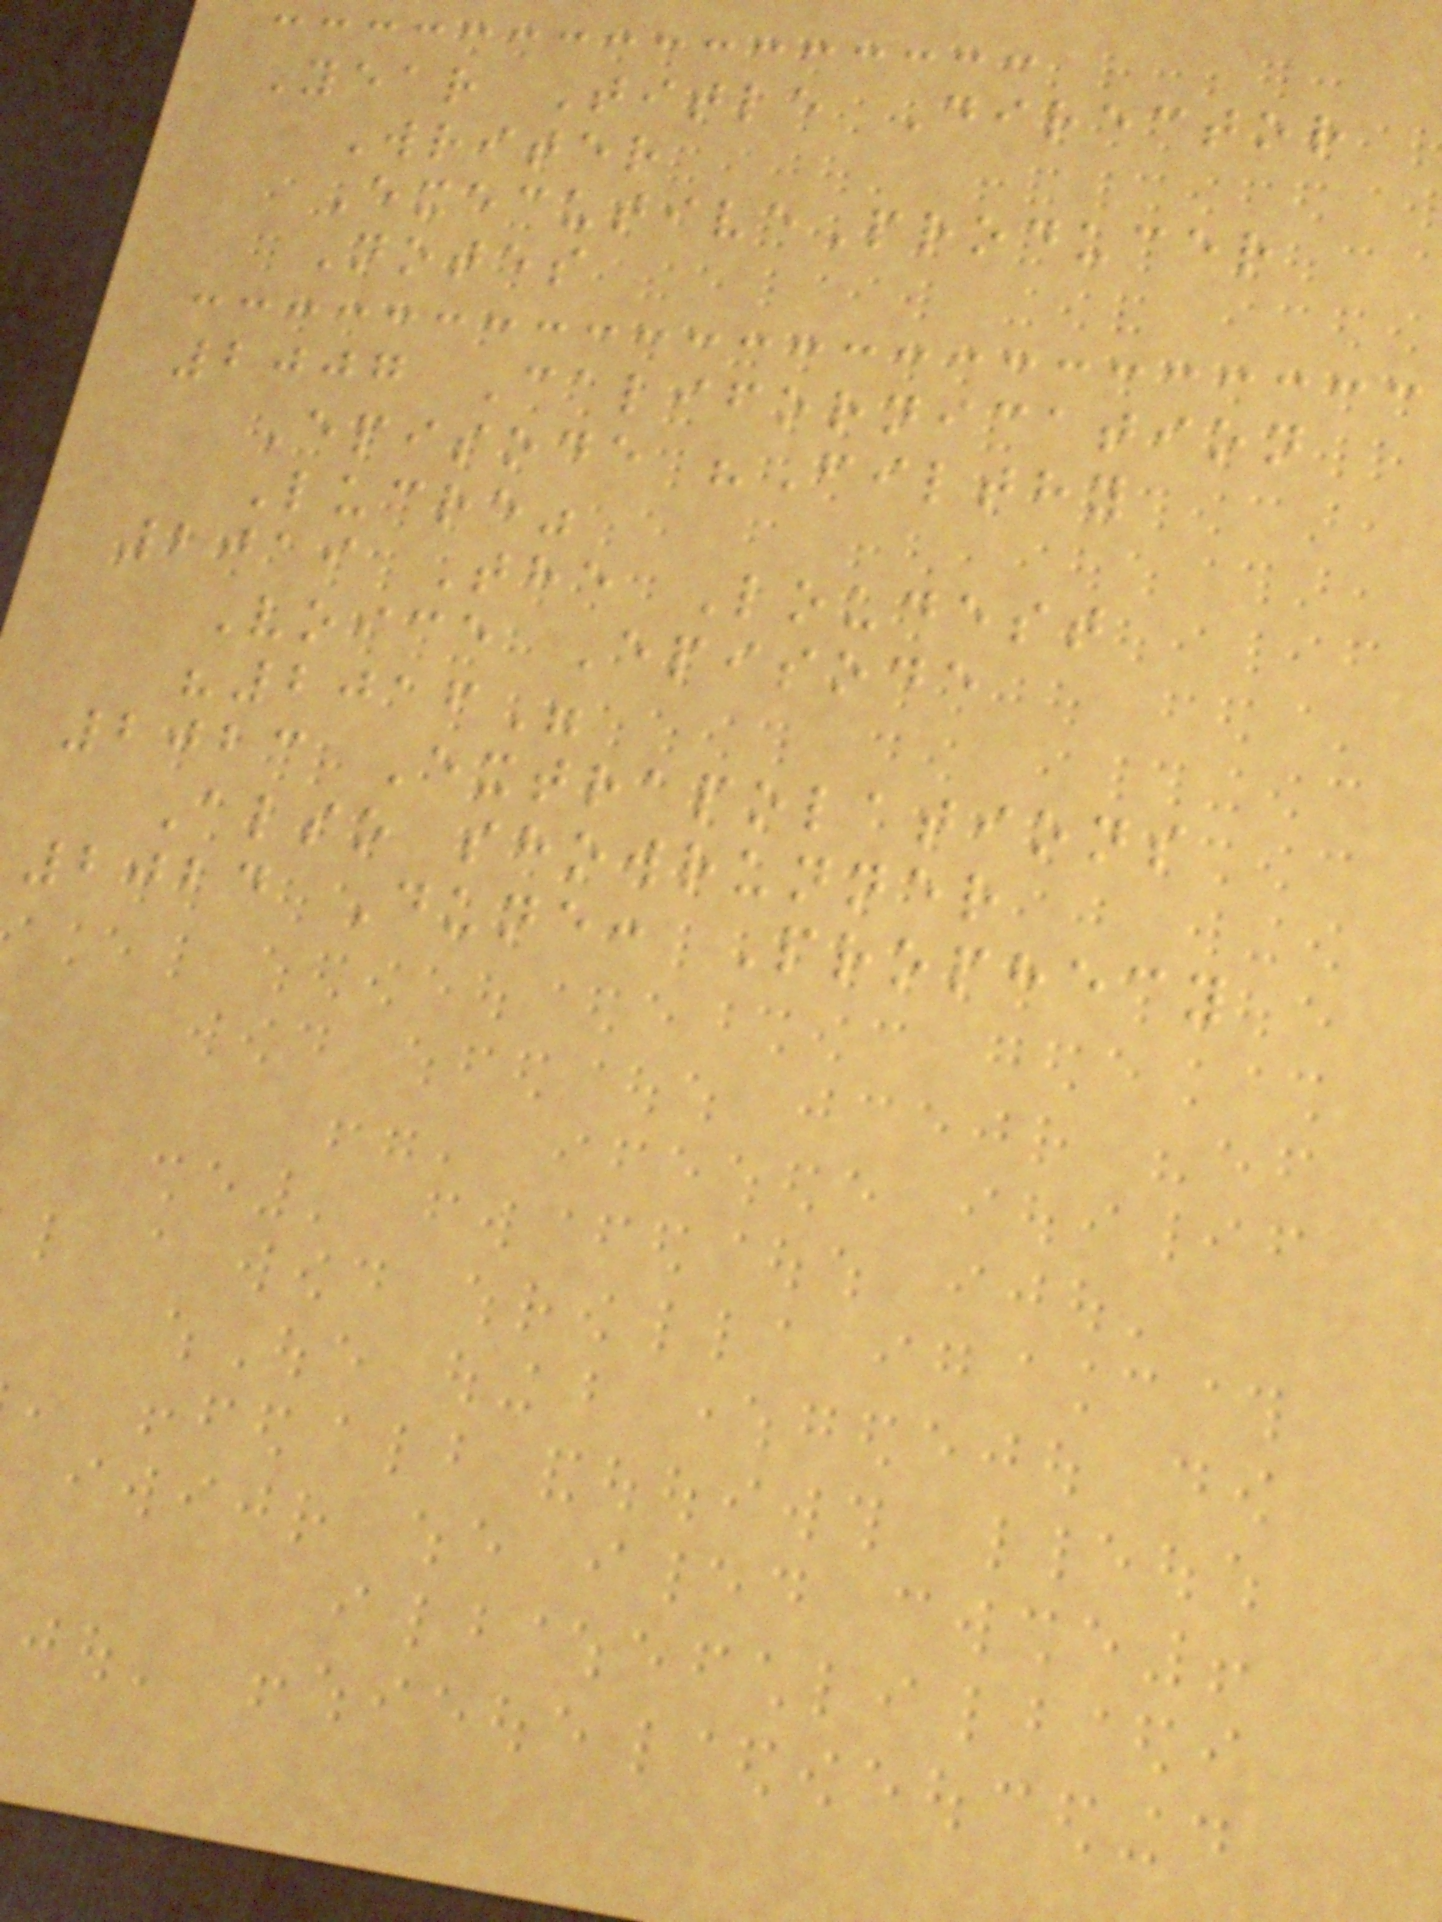Year Title Director
Writer
ExecutiveProducer
Notes
2007 Californication
Episode "Filthy
Lucre"
2019 The Loudest
Voice Episode
"2016"
2023 Extrapolations
Also showrunner
2024 Dune: Prophecy
